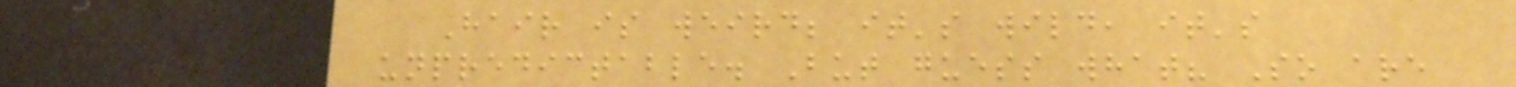Hair is weird; it's wild, it's
unpredictable. But guess what? So are
